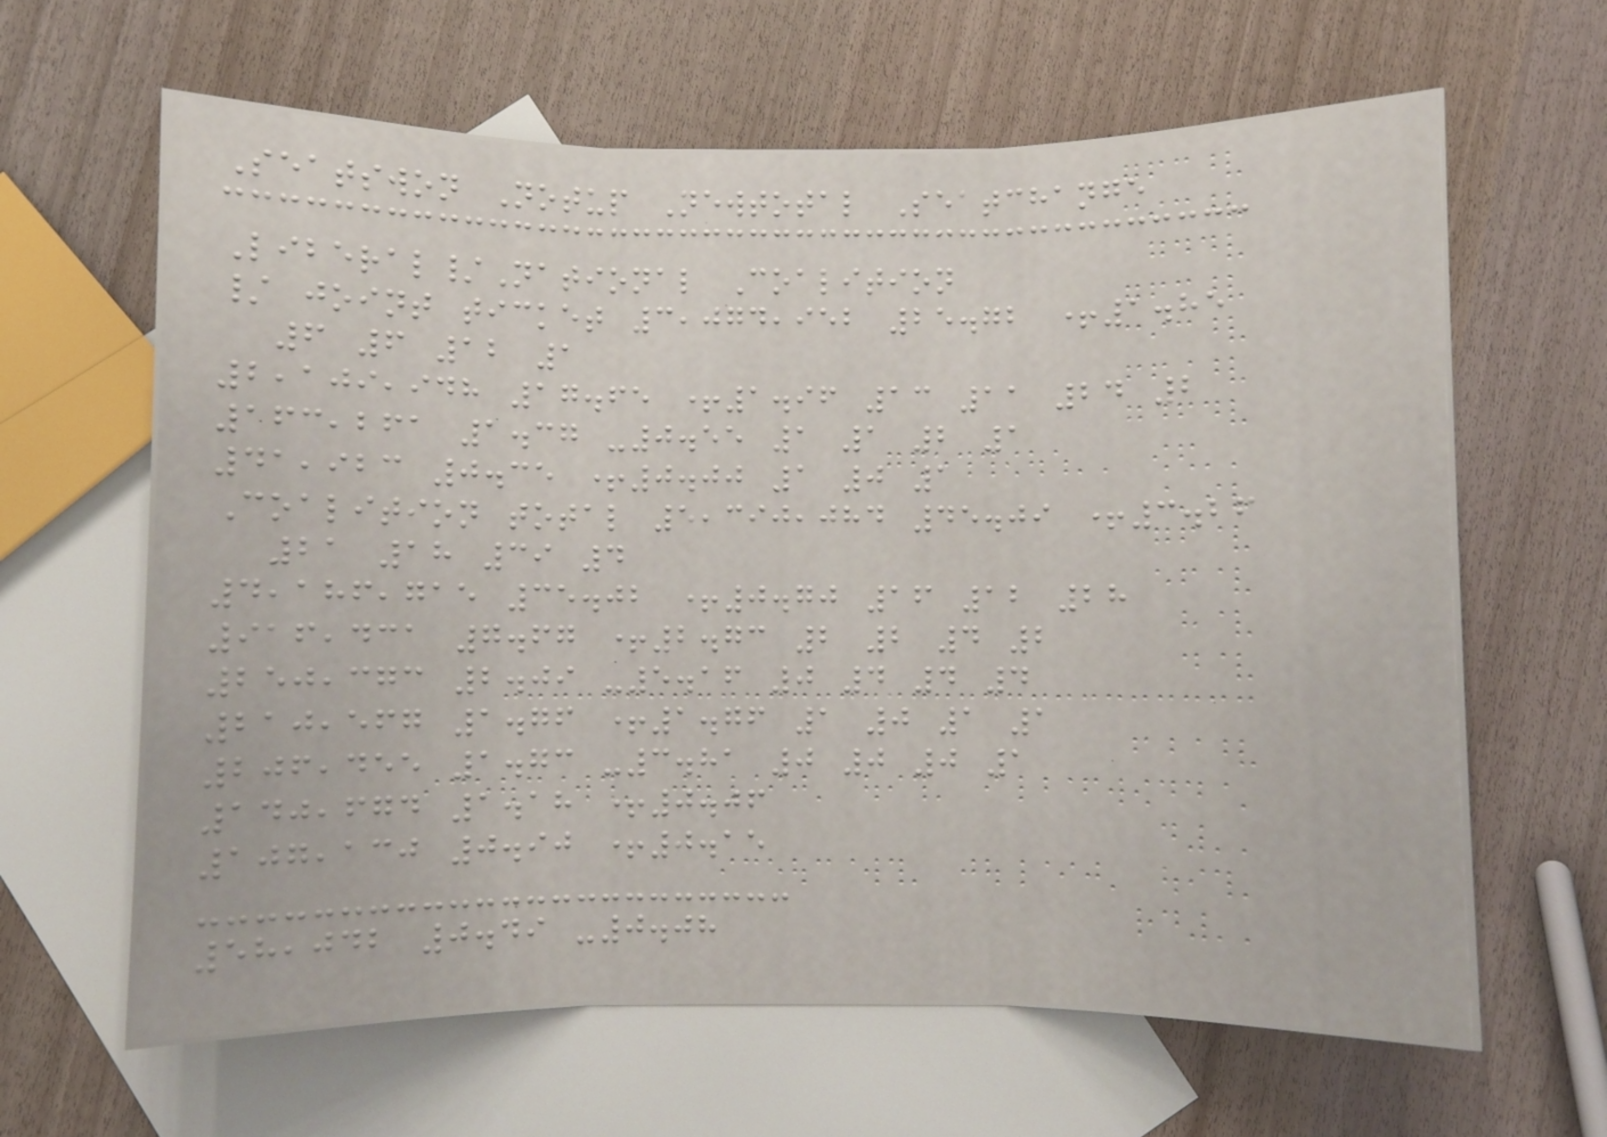Seatswon Notup Newtotal Seatchange
Liberal/National Coalition
/ joint ticket 3,074,952 25.72 +1.85
6 6 12 1
2,109,948 17.65 +1.96 13 11 24 2
163,261 1.37 -0.55 1 1 2 1
41,923 0.35 +0.00 1 0 1
Coalition total 5,390,084 45.09 +3.26
21 18 39 4
4,186,715 35.02 +0.70 16 12 28
916,431 7.67 +2.73 2 2 4 2
250,373 2.09 -5.16 0 4 4 4
210,567 1.76 +1.76 1 0 1 1
206,455 1.73 -3.81 0 0 0 1
140,674 1.18 +0.06
107,130 0.90 +0.15
58,042 0.49 -0.08
